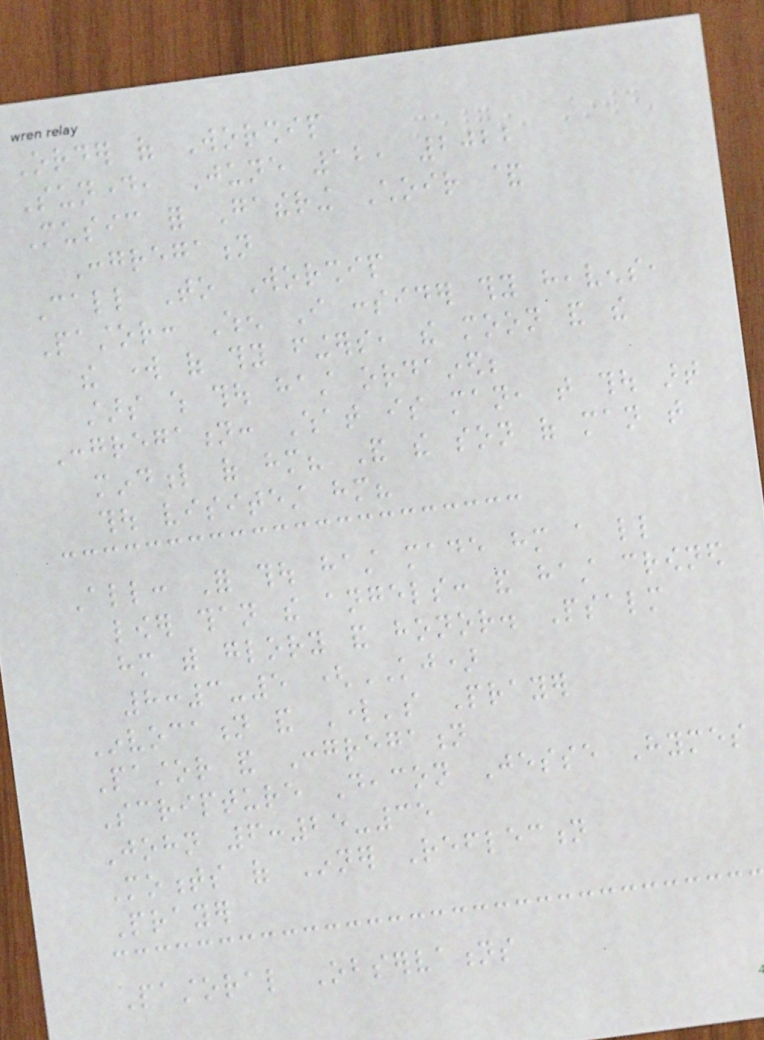Order of Worship
Sunday, June 12, 2022
Music for Gathering Choir &
Congregation
Call To Worship
Pastor: When I consider thy heavens,
the work of thy fingers, the moon and the
stars which thou hast ordained;
Congregation: What is man, that thou art
mindful of him? And the son of man that
thou visitest him?
All: For thou hast made him a little
lower than the angels: and hast crowned
him with glory and honor. Psalm
8:3-5 (KJ)
Invocation and Lord's Prayer
Pastor and Congregation
Scripture Deacon Jesse Hymes
John 6:25-35
Moments of Inner Reflection
Prayer
Pastoral Observations
